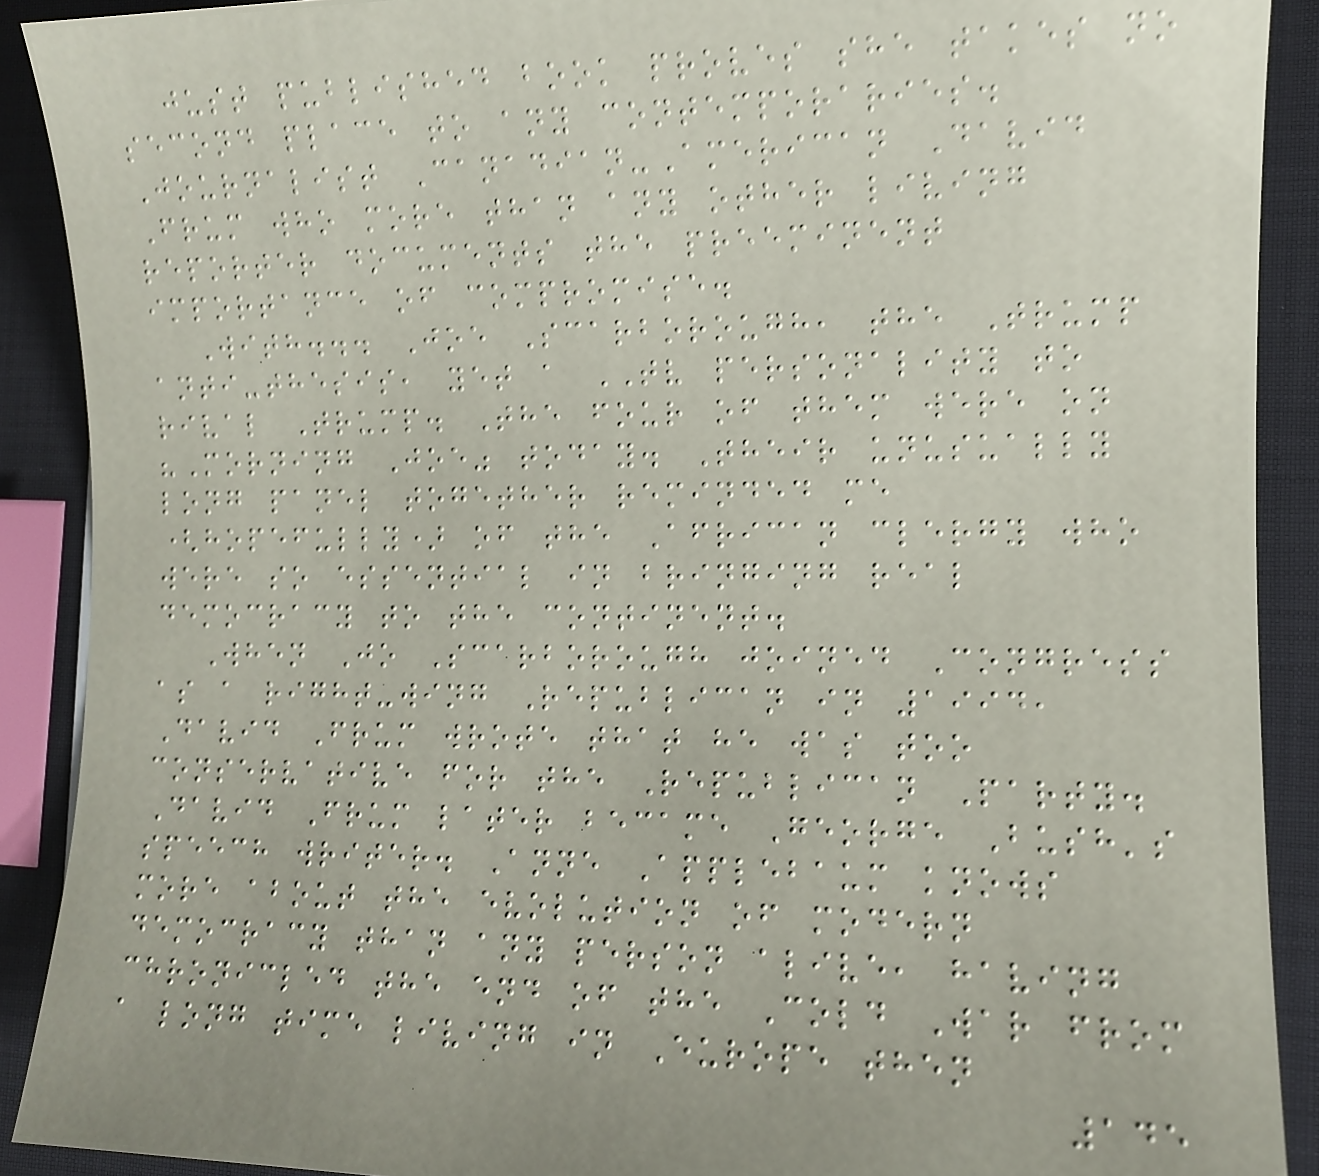just published book proves she takes no
second place to any contemporaries.
Journalist Canadian-American David
Frum who more than any other living
reporter documents the preeminent
importance of compromise.
With... Joe Scarborough, the Trump
anti-thesis, yet a TV personality to
rival Trump. The four of them were on
"Morning Joe" today. Their unusually
long panel together reminded me
(hopefully) of the African clergy who
were so essential in bringing real
democracy to the continent.
When Jo Scarborough joined Congress
as a right-wing Republican in 1994,
David Frum wrote that he was too
conservative for the Republican Party.
David Frum later became George Bush's
speech writer. Anne Applebaum knows
more about the evolution of modern
democracy than any person alive, having
chronicled the end of the Cold War from
a long time living in Europe then
145
